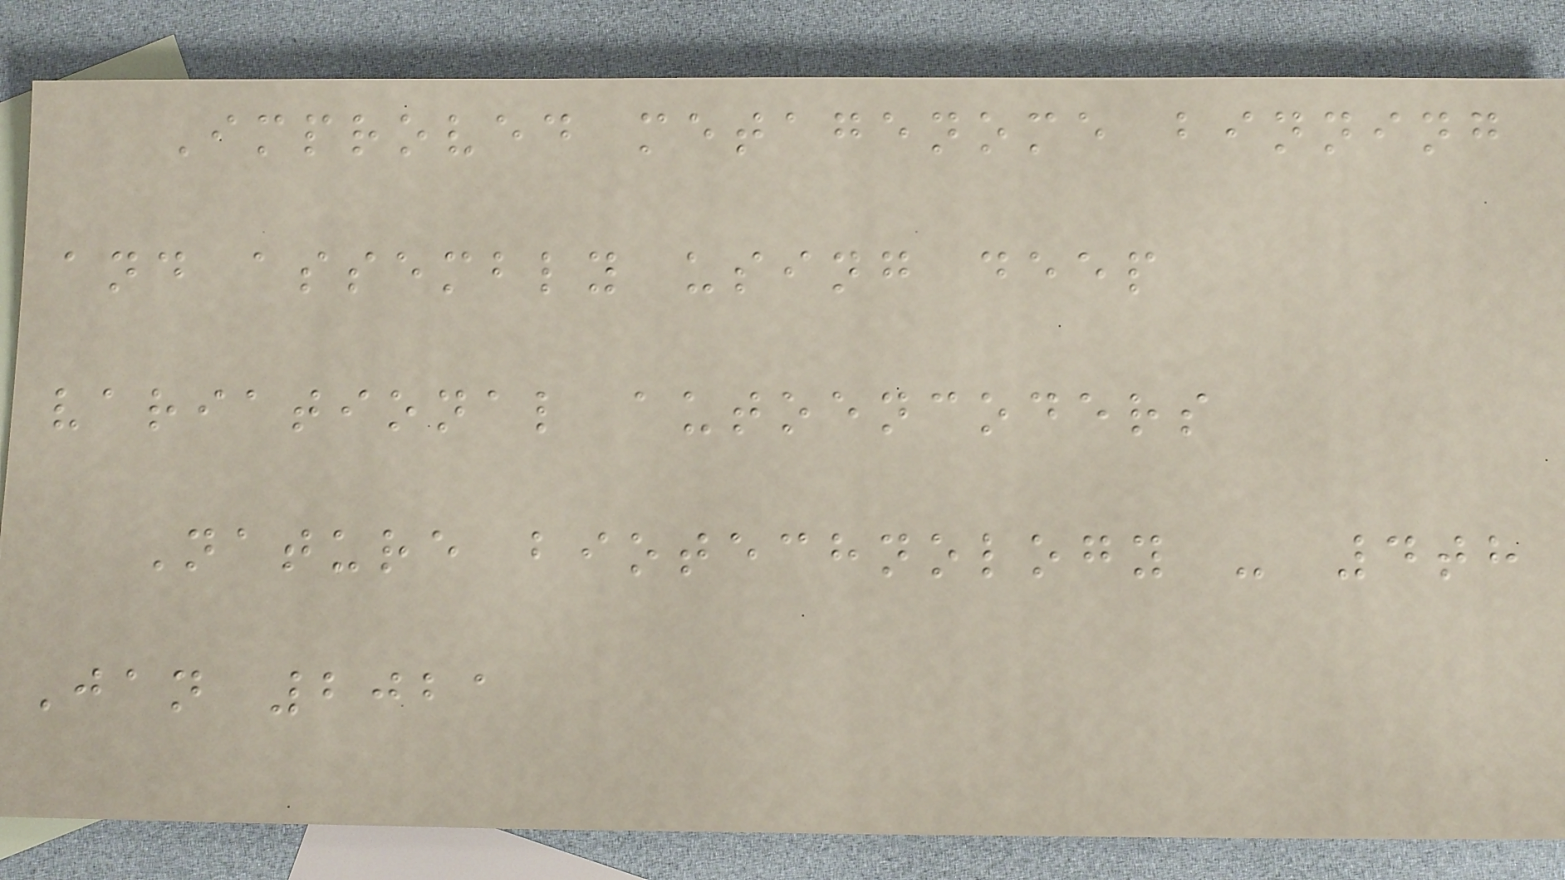Improved metagenome binning
and assembly using deep
variational autoencoders
Nature biotechnology - 4th
Jan 2021
